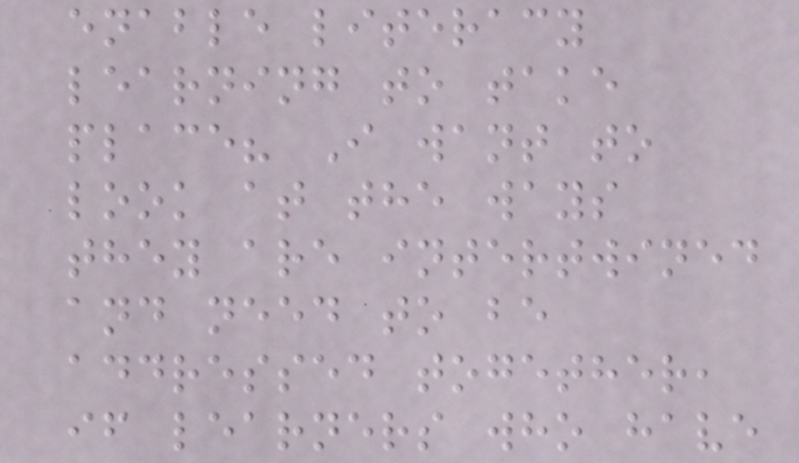enable literacy
learning to take
place? I want to
look at the ways
they are intertwined
and need to be
addressed together,
if learners who have
